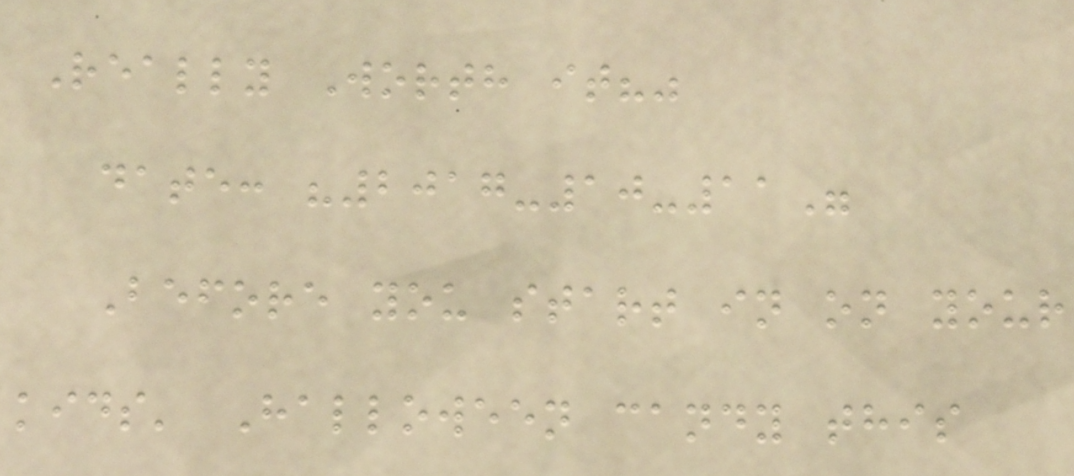Really Worth it?"
date: "2017-10-11"
Before you start in on your
kids' Halloween candy this
